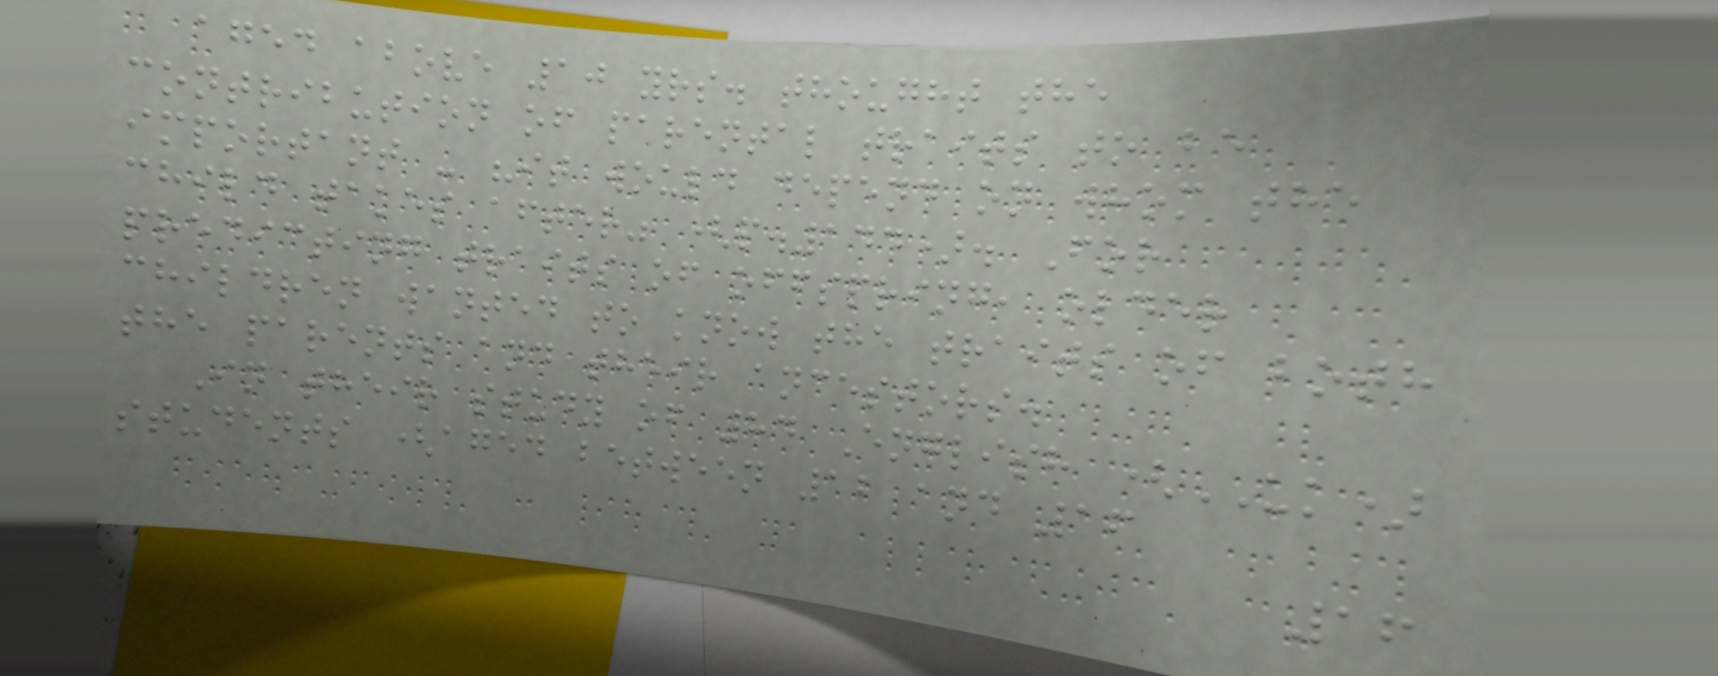aged above 10 yrs. thought the
contribution of parental traits to be
important - "it would depend on whom the
child takes after" (p.144). For
predicting traits of offspring, older
children wanted to know the traits of both
the parents and their ancestors.
In their study of 84 English (UK)
students (aged between 12 and 16
16
